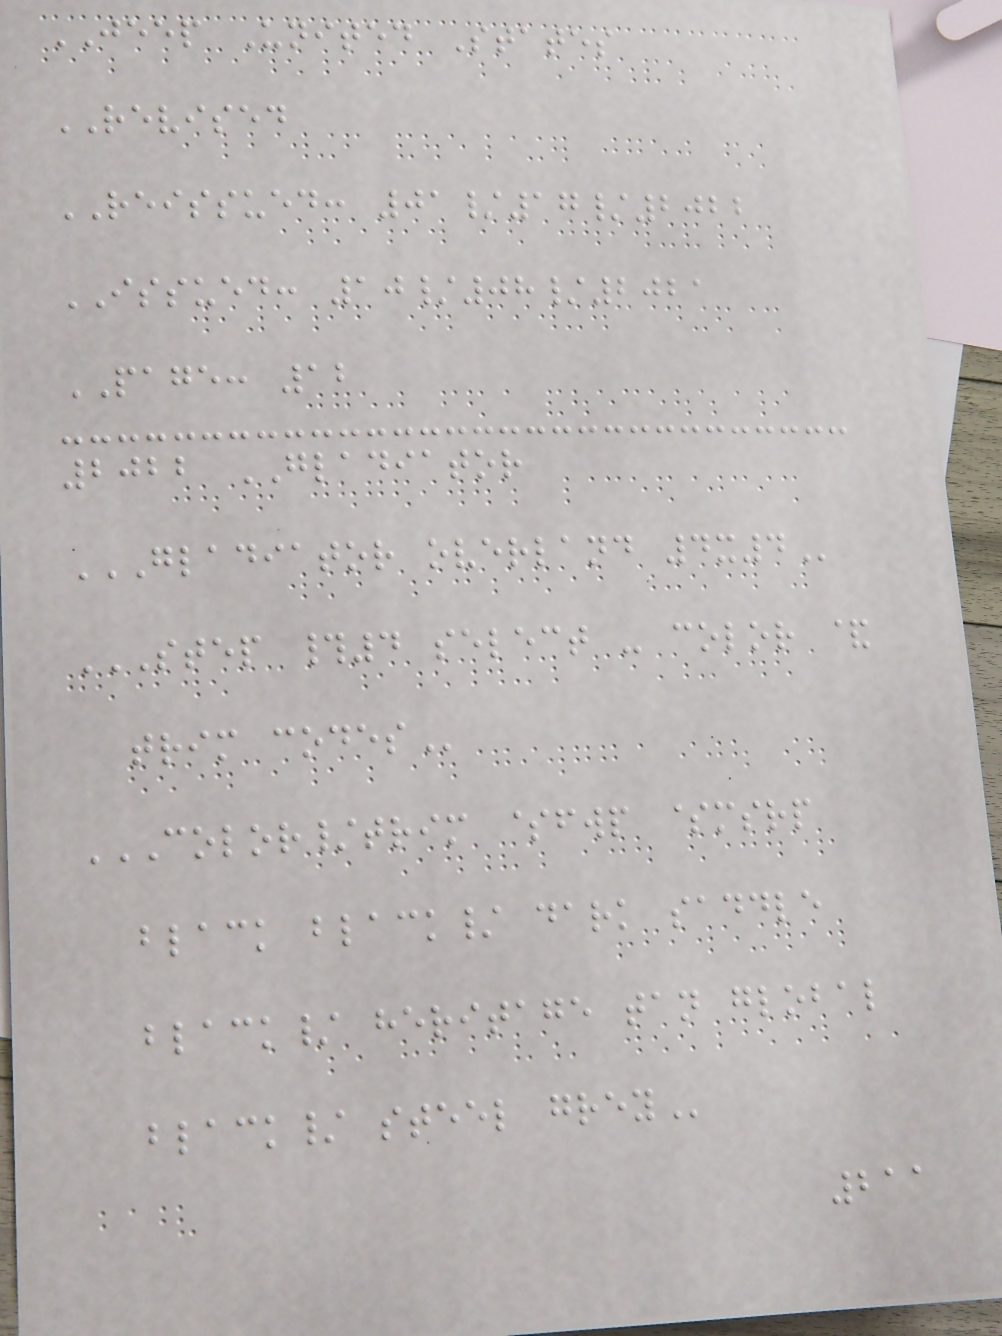JEEP United States
REVISED
REISSUED: 01/17/2022
ISSUED: 10/08/2021
PAGE: 12
2022 GLADIATOR
GLADIATOR OVERLAND 4X4
STEP #4 SELECT - COLOR &
TRIM CODES
COLOR/TRIM $FWP $MSRP
BLACK BLACK/ DARK SADDLE
BLACK/ HERITAGE TAN GLOBAL
BLACK/ STEEL GREY
211
